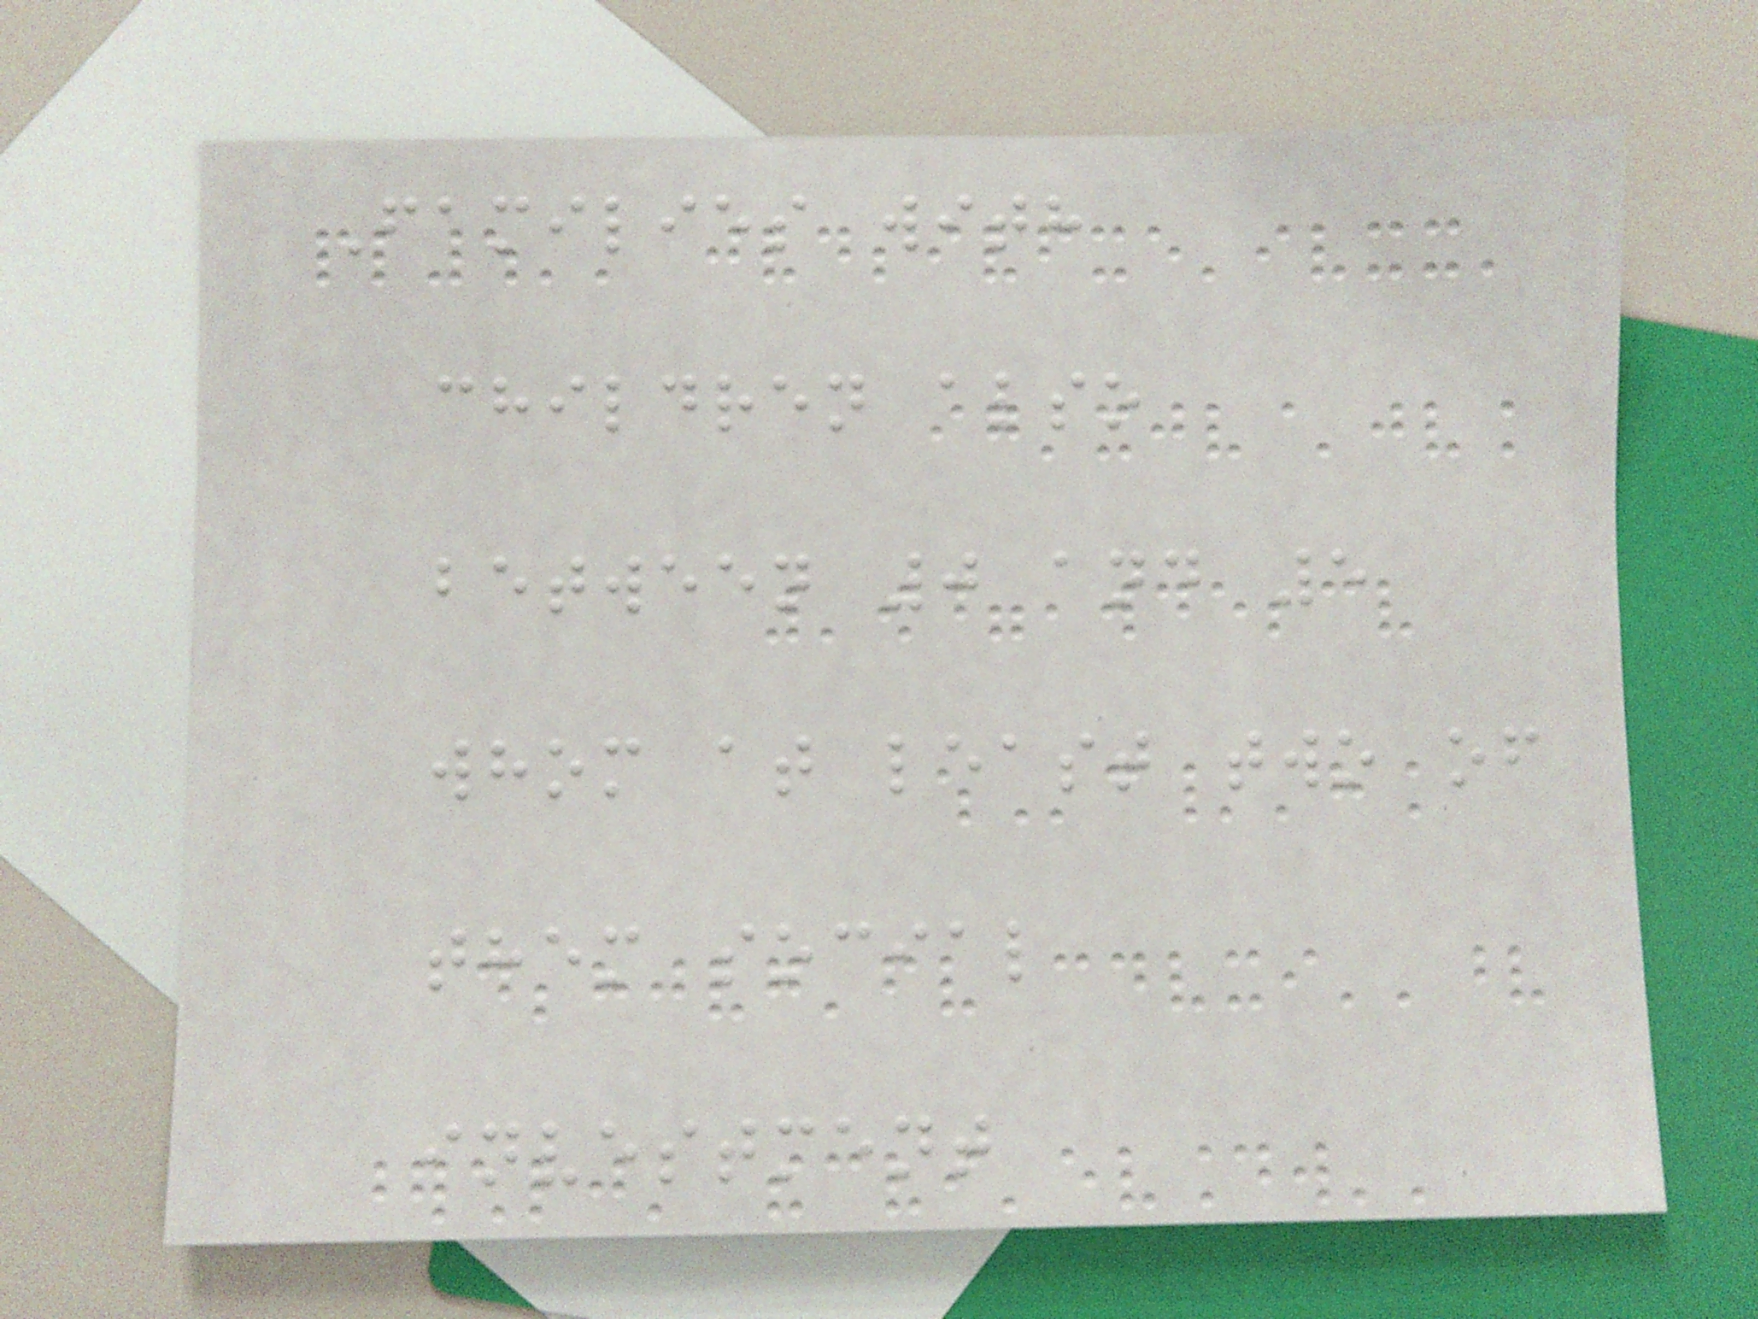Families with
children also
between 0 and 5
whom at least two of
them social
investment
